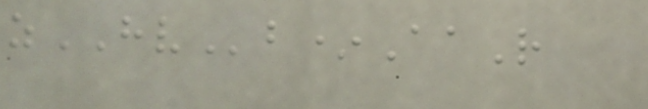zHVb*AaR
